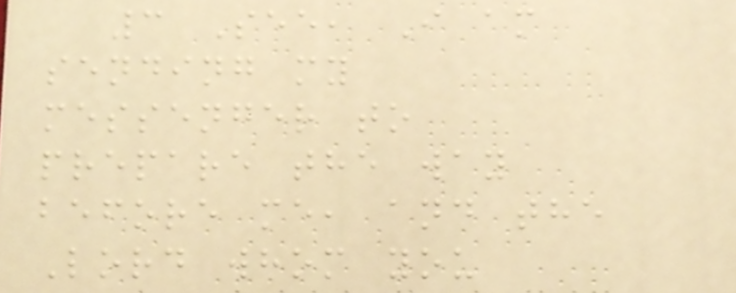3 See, I am
sending my
messenger to
prepare the way
before me, and the
Lord whom you
